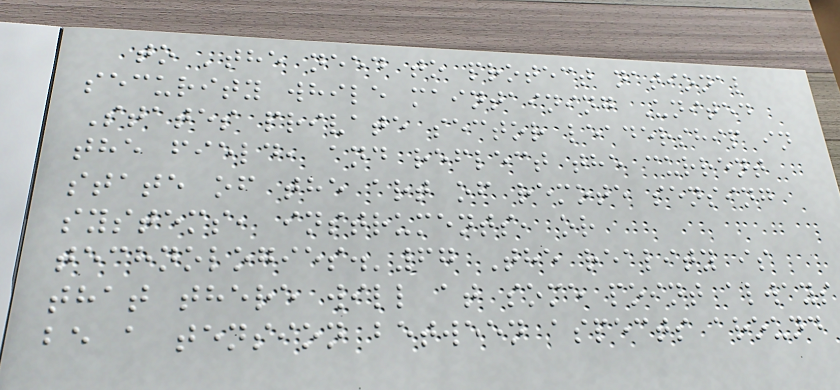to 'the need to protect national
security while maintaining United
States private sector leadership in
the field, and reflect the current
state of the art of remote sensing
systems, instruments, or
technologies.'67 The reality is
that there will at some point always
be a tension between aspects around
